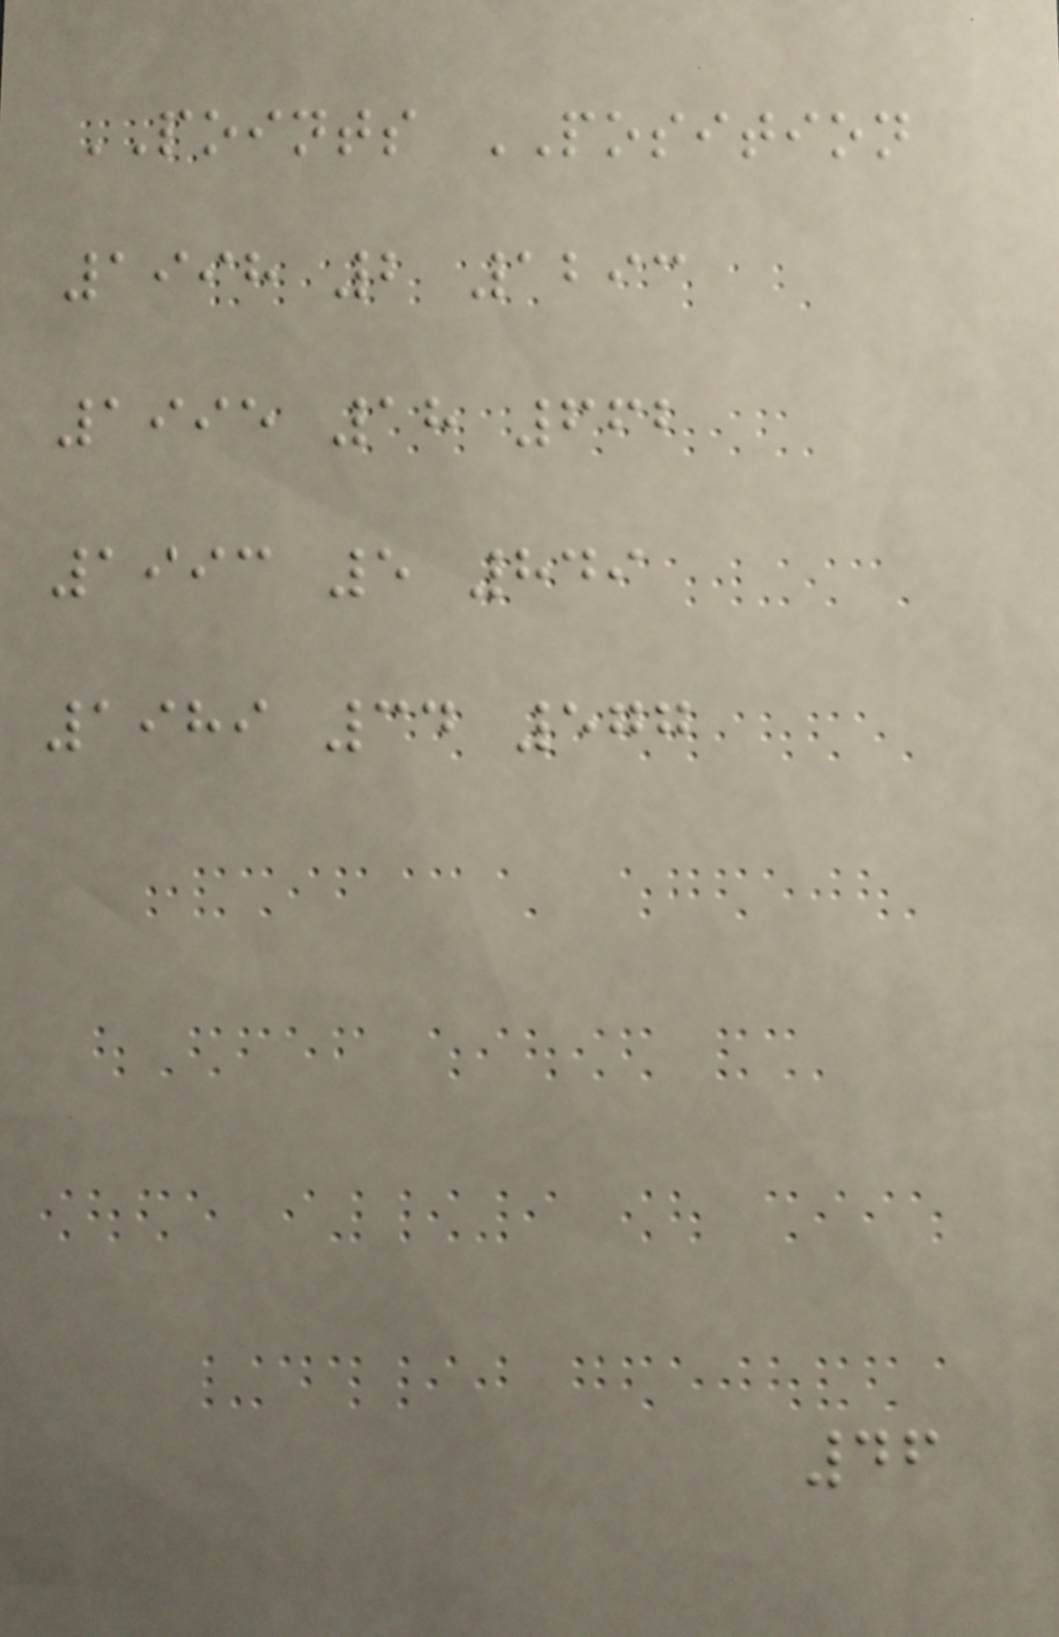POINTS POSITION
1998 2 1293
1995 18 662
1993 5 849
1989 34 577
46
